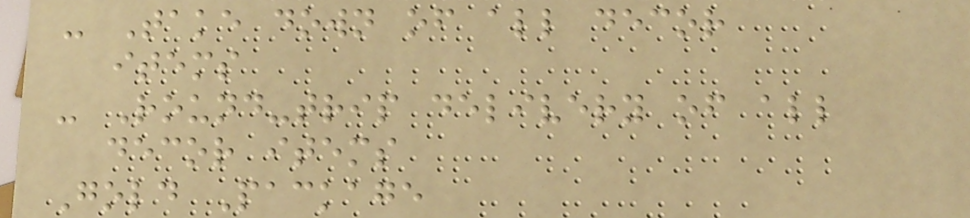- Take down of all decor
items
- Round-trip delivery of all
decor items
Gold Package
